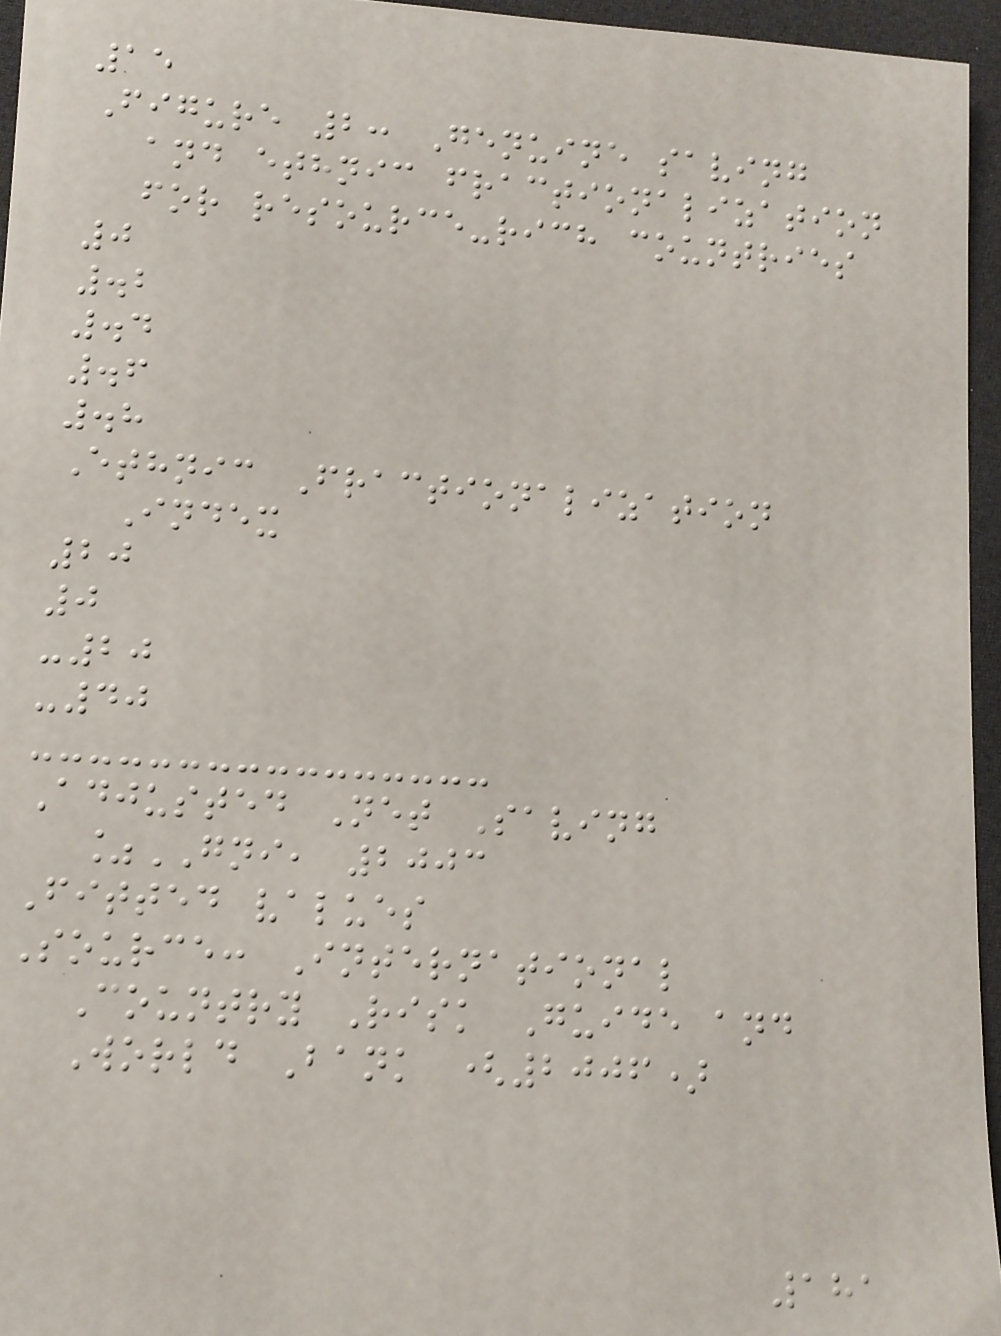15
Figure 2: Genuine saving
and ethnic fractionalization
for resource-rich countries
0
.2
.4
.6
.8
Ethnic Fractionalization
Index
20
0
-20
-40
Adjusted Net Saving
%GNI, 2003
Fitted values
Source: International
Country Risk Guide and
World Bank (2006)
181
